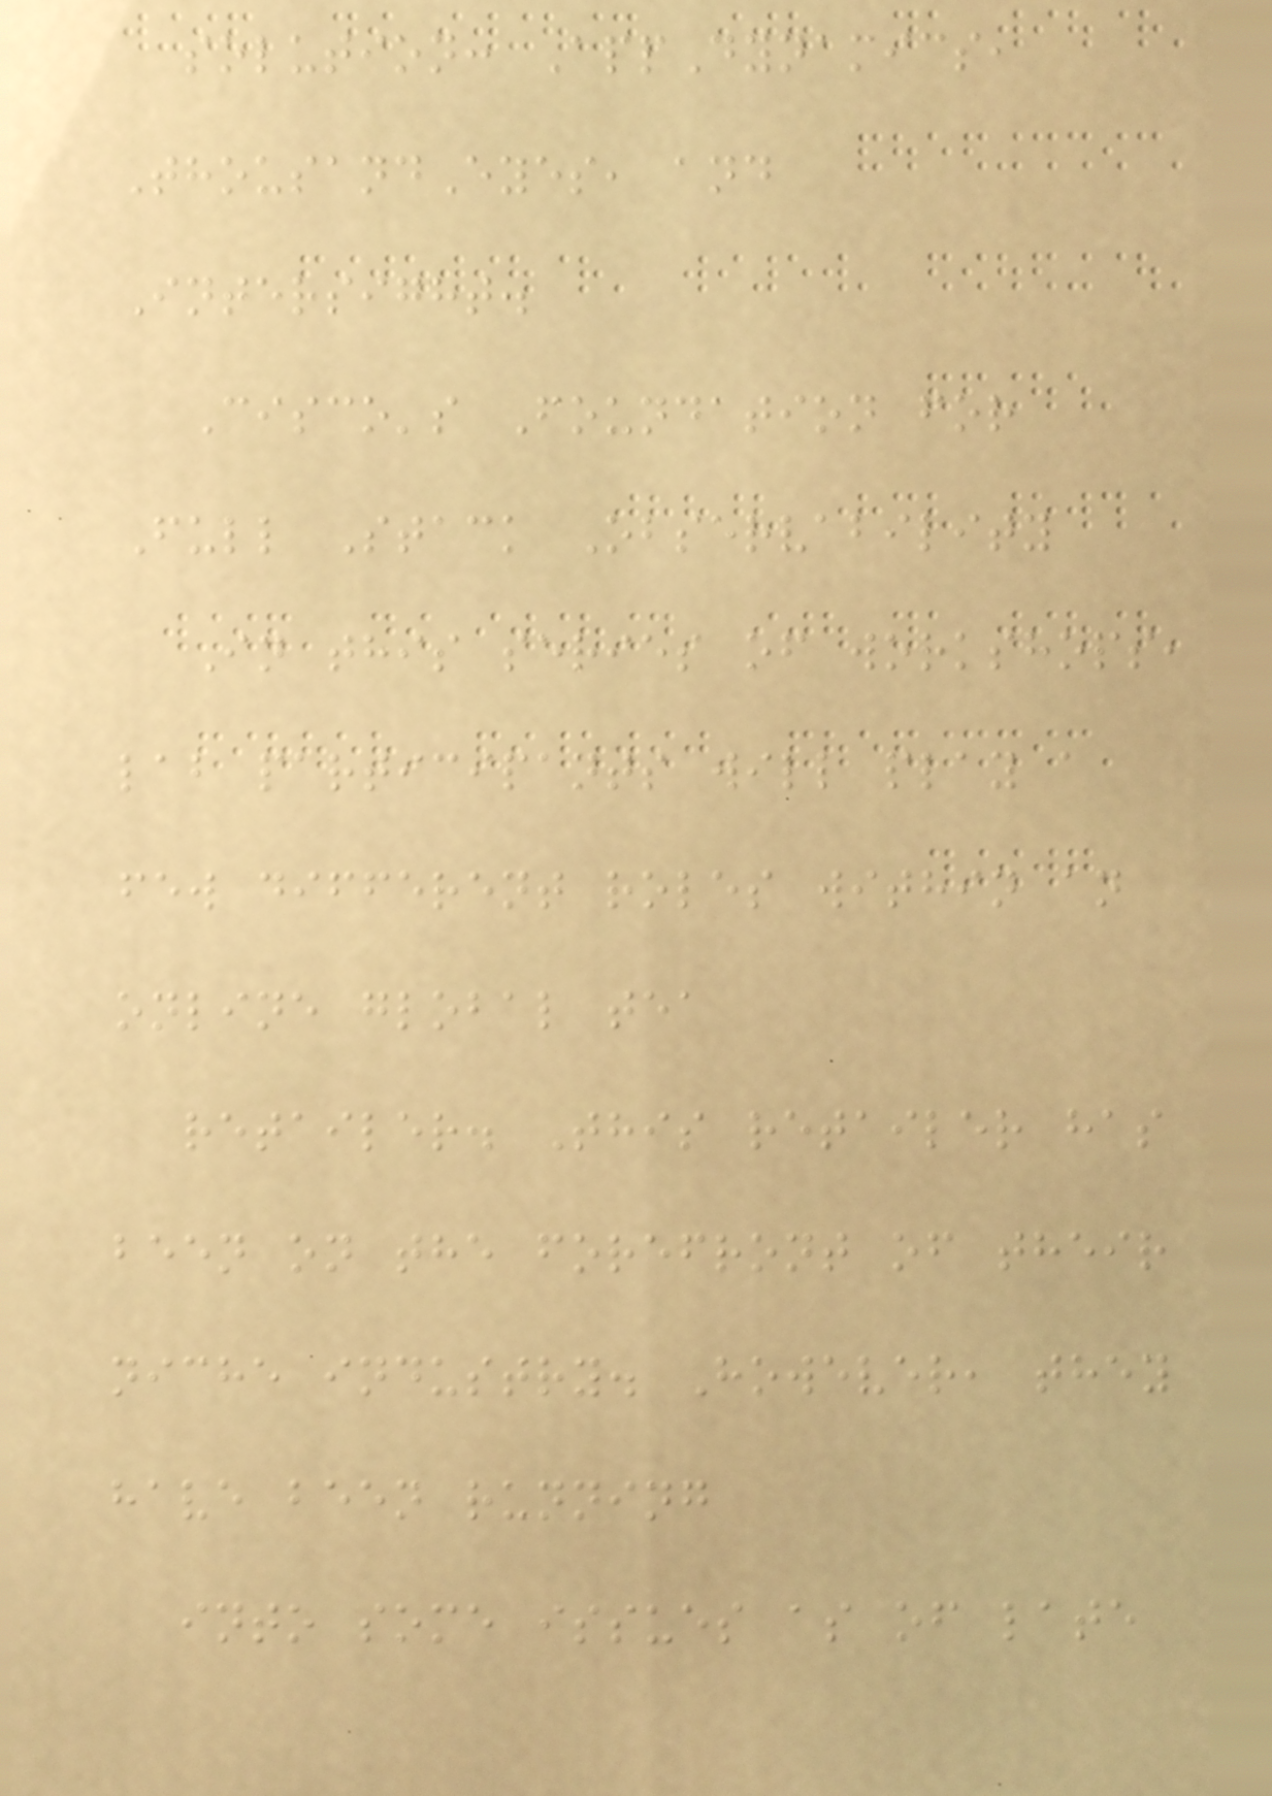solution: AppDynamics,
ThousandEyes, and
Intersight.
Cisco's Foundation for
Full Stack Observability
In this series of workshops,
lab participants will play a
few different roles within an
online global tea
retailer. This retailer has
been on the forefront of their
niche industry. However, they
have been running
into some issues as of late
